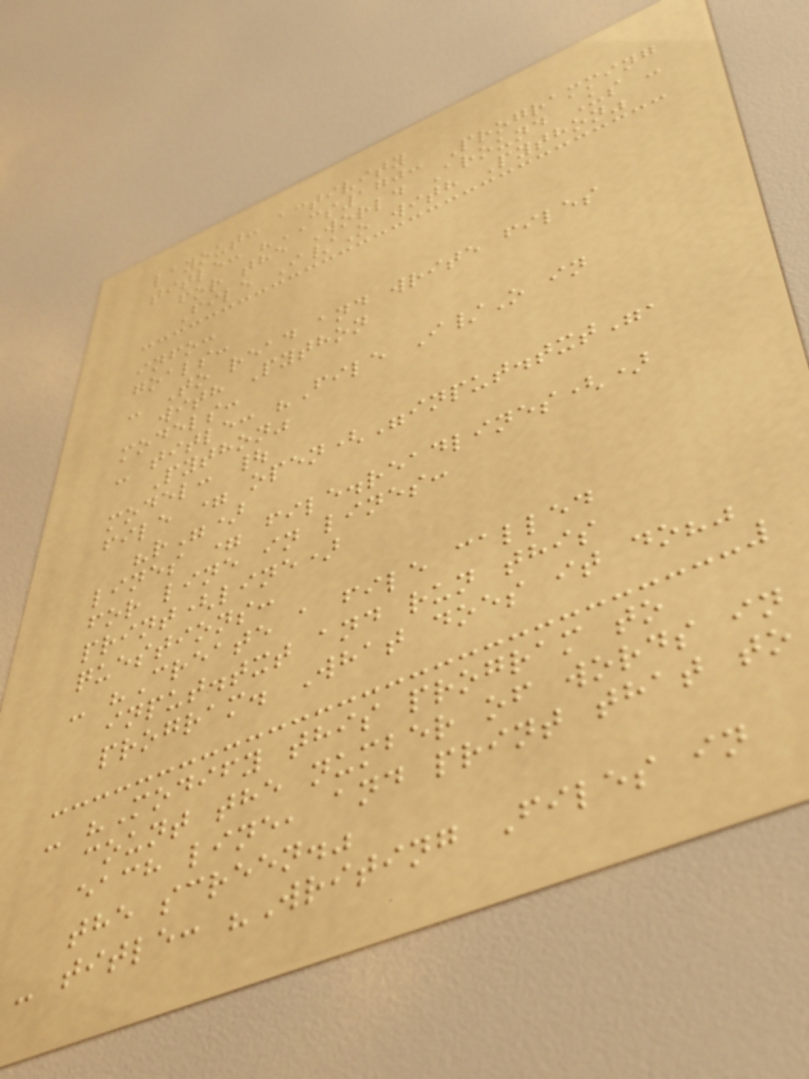layout: activity
title: "CS170: Programming
for the World Around Us -
File I/O with Python"
info:
goals:
- To read and write files
with Python
models:
- title: "File I/O in
Python"
model: |
file = open("input.txt",
"r")
lines = file.readlines()
for line in lines:
print(line)
questions:
- "Create a file called
input.txt and run this
program. What does it do?"
- "Modify this program to
count the number of words in
each line, and print that to
the screen."
- title: "Writing Files in
